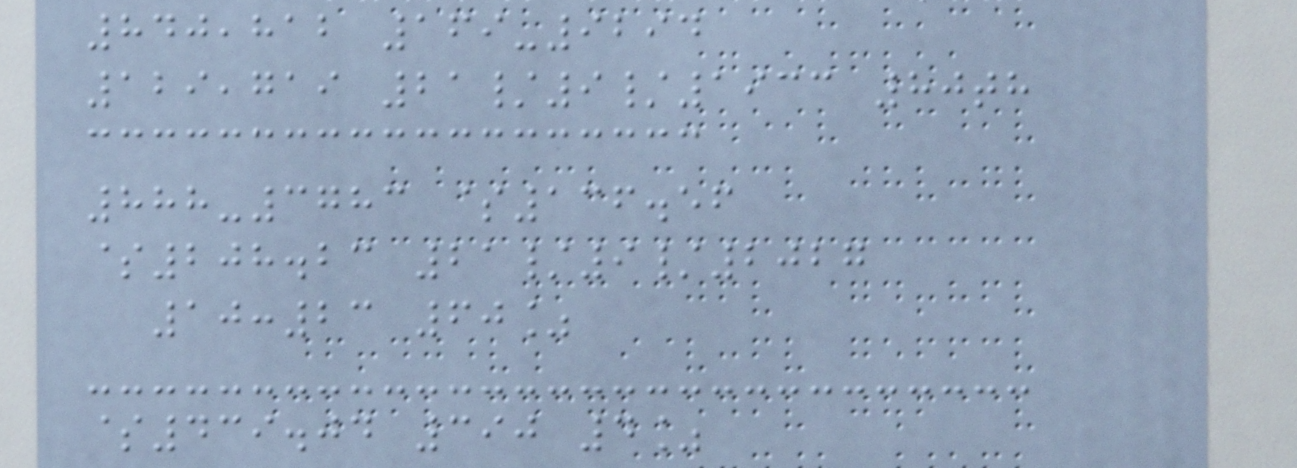840,812 169-9294
129,719 21/9/1933 80th
888-3783 $136.56
$208.23 21/9/2027
10:23 60%
$439.04 390 4%
